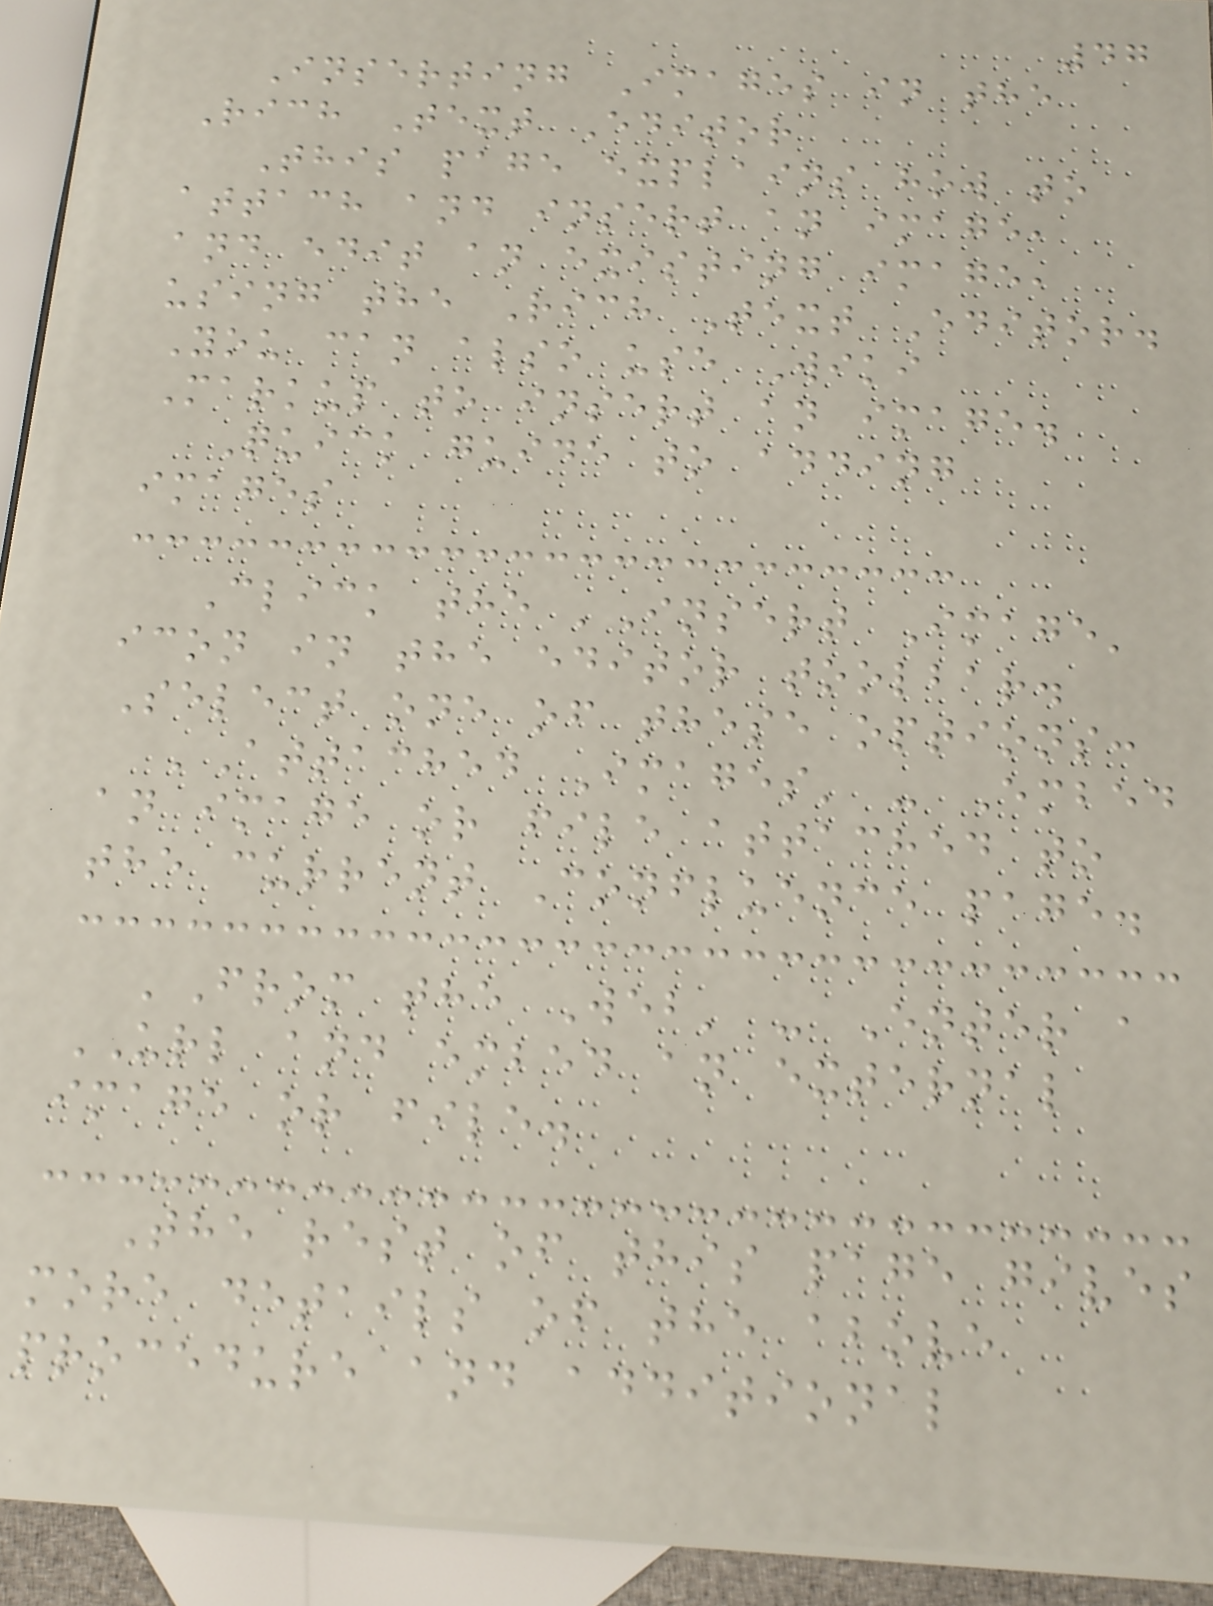47
Inserting Images in the
Rich Text Editor
This page explains how to
attach and insert an image,
and edit an existing image,
using the Rich Text Editor.
You can also use Wiki
Markup to insert an image.
Quick guide to adding
images
Click the 'Insert Image'
icon in the editor toolbar.
Select one of these options:
'Attached Images' - Embed
an image or file attached to
the current Confluence page.
'From the Web' - Enter a
URL and embed an external
image or file.
The rest of this page gives
more details of the above
procedure and additional
